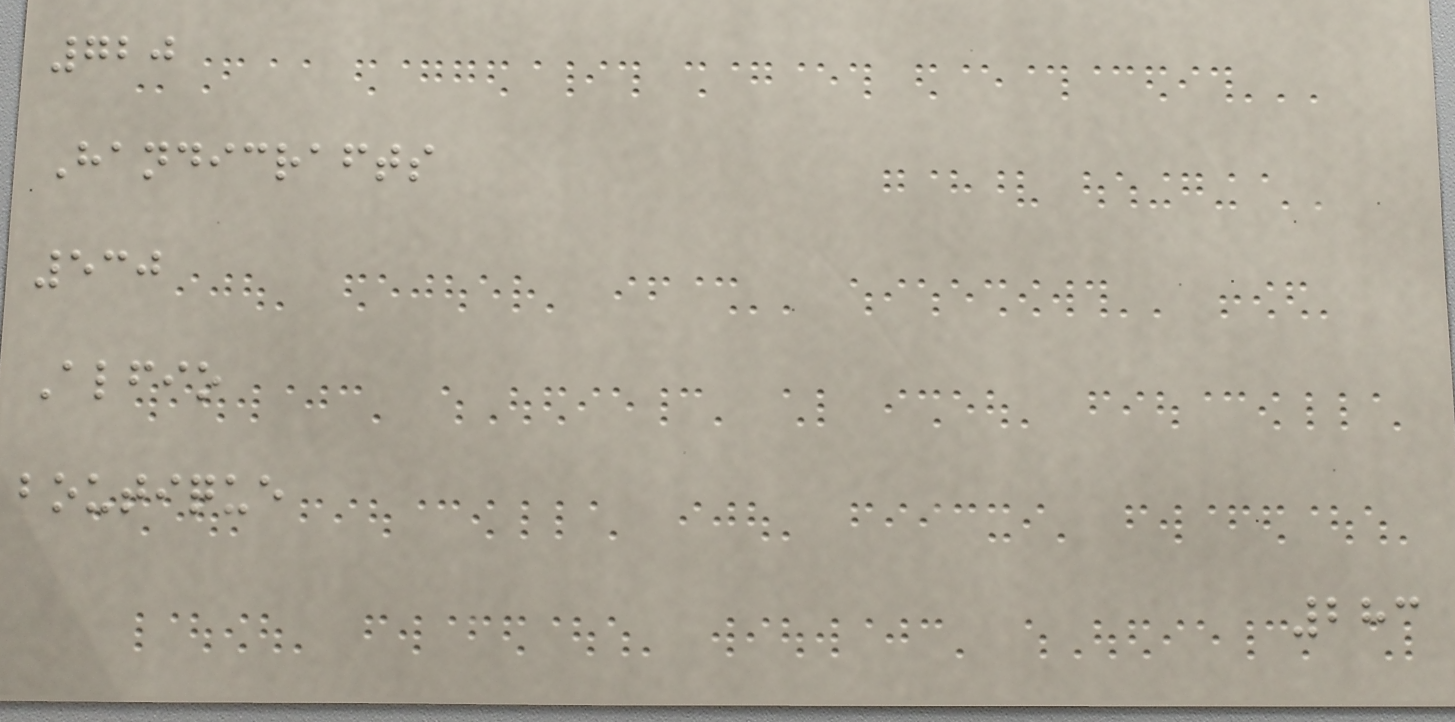720
Handicrafts
530
Alfio
boutique
283
